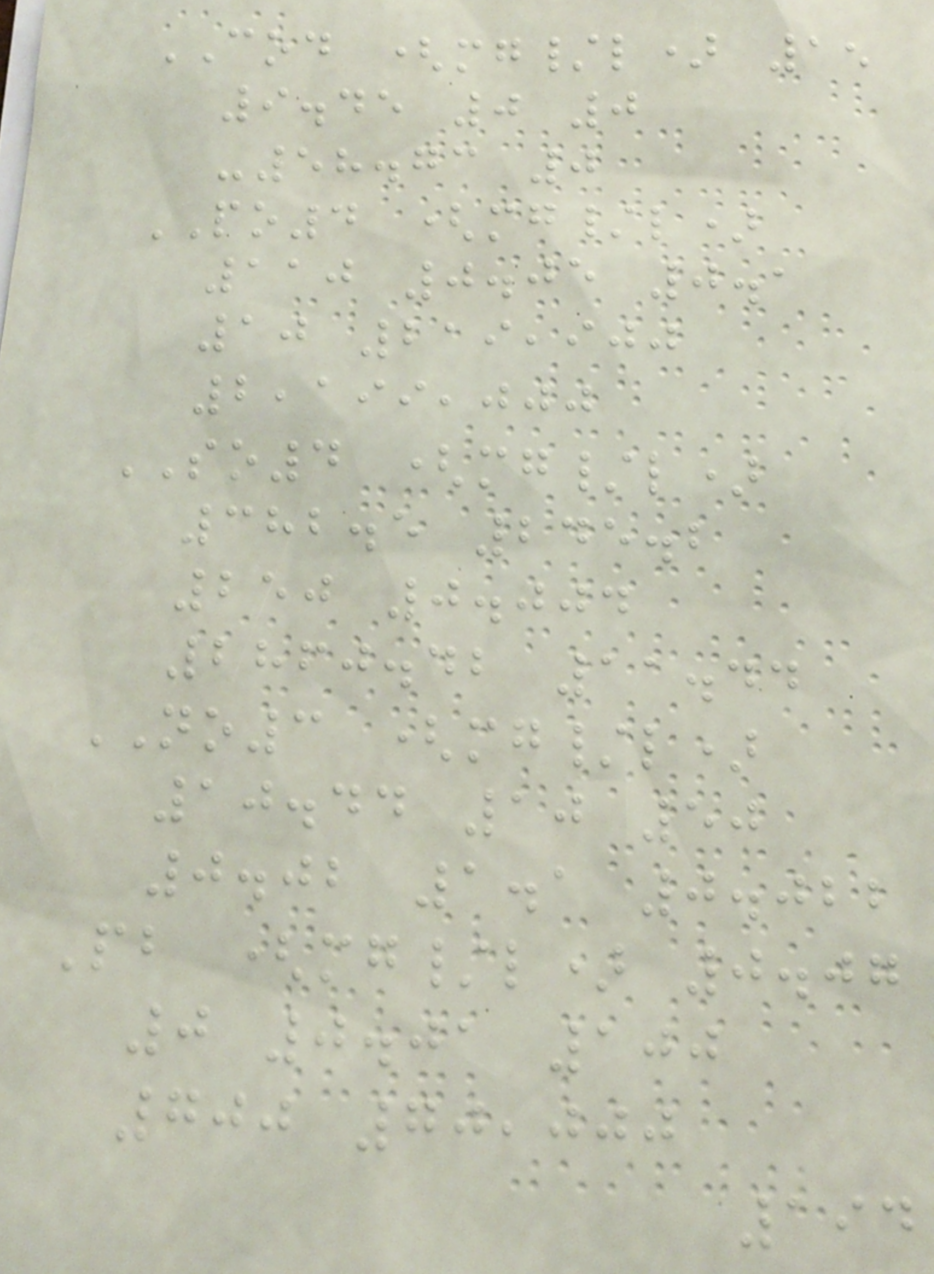COD (mg/l) 15
9.45 0 0
-58.73 0
PO4 (mg/l)
110 0.05 0.1
10 219,900
2,199,000
SO4 (mg/l)
382.5 245.2
250 0.004
2860.42 11.44
NO3 (mg/l)
10.44 10 50
0.02 1.1 0.022
Pb (mg/l) 0.07
0 0.01 100
700 70,000
194
